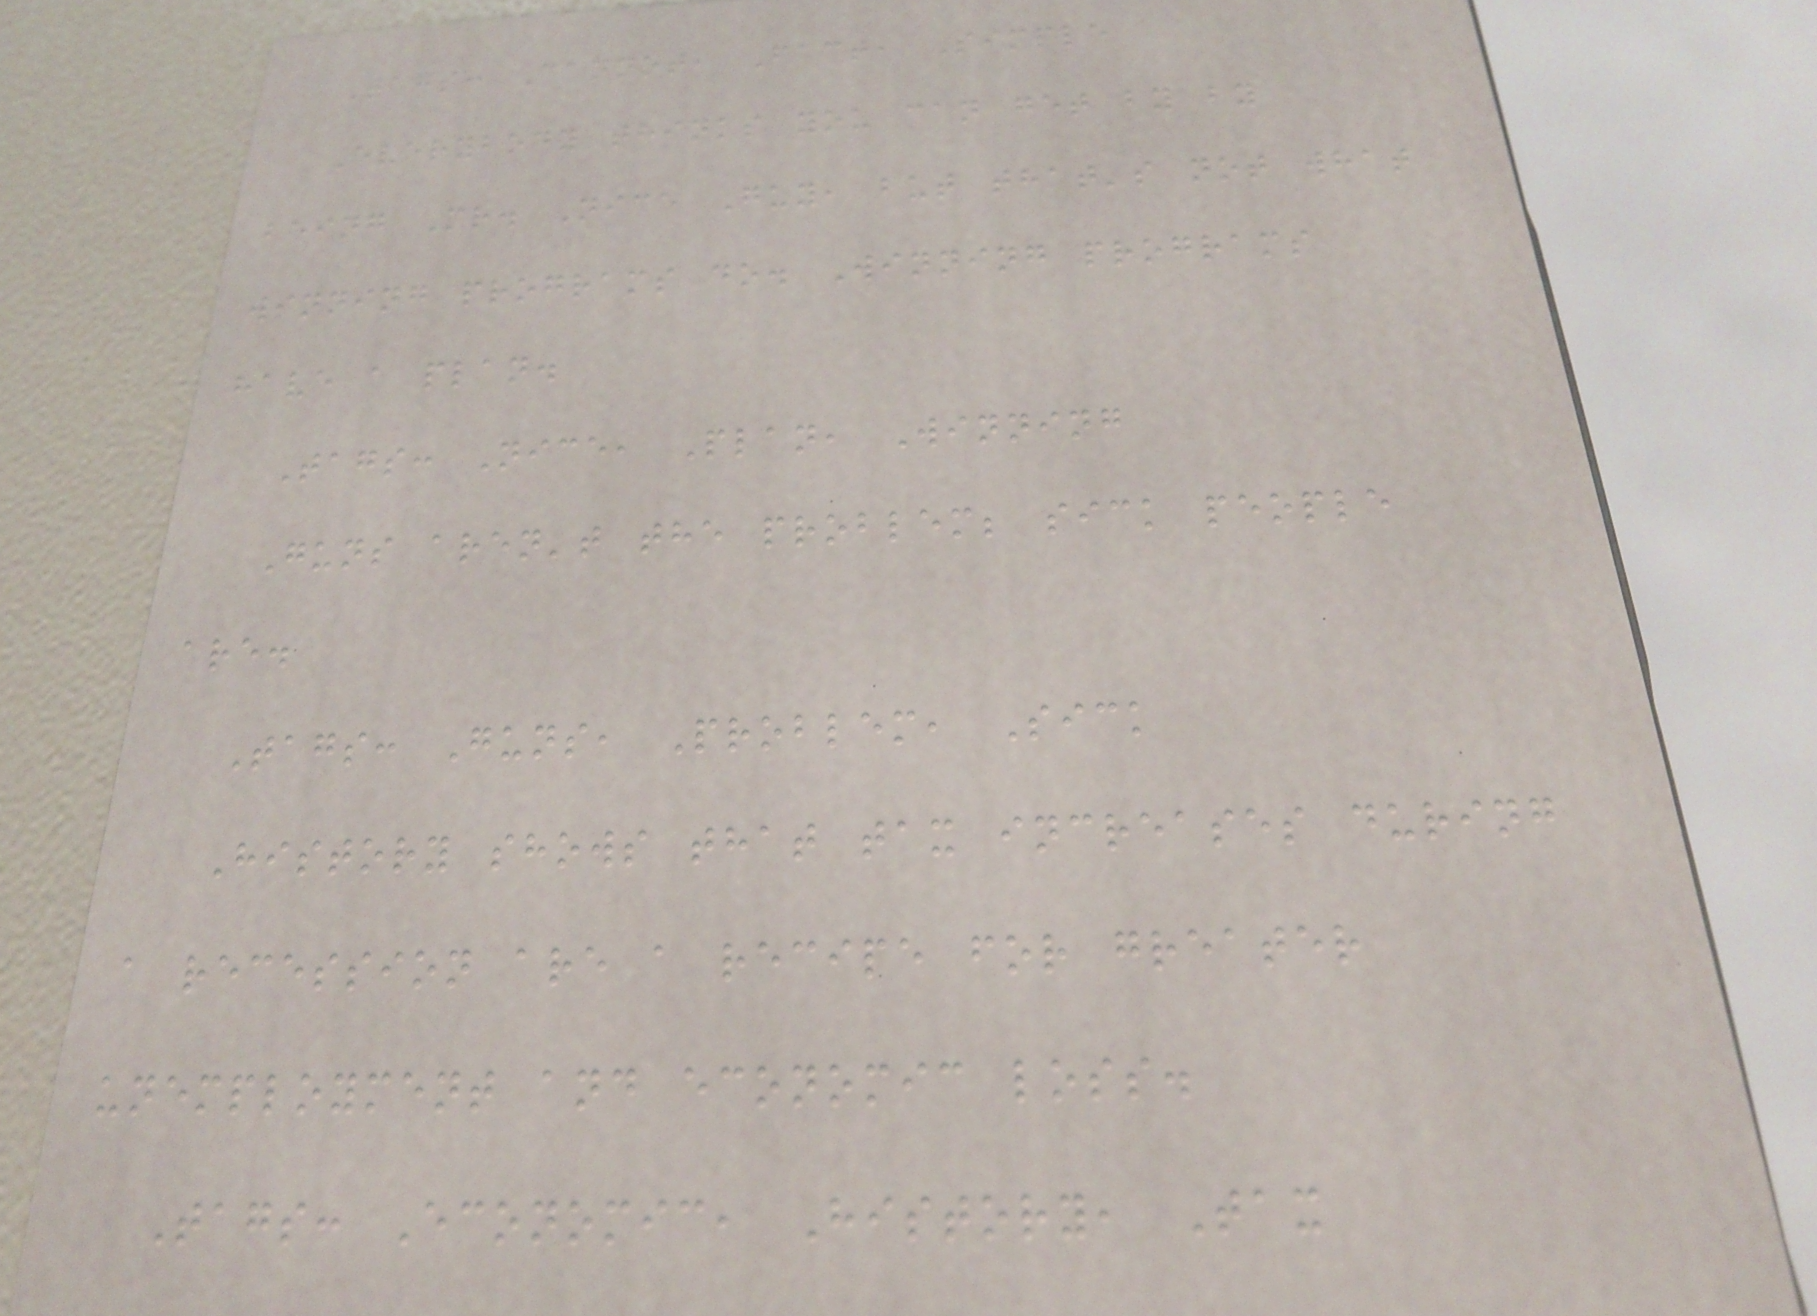Tags: Cannot, Fact, Simple
Everybody thinks you can get by by
being Mr. Nice Guy, but that's not what
winning programs do. Winning programs
have a plan.
Tags: Nice, Plan, Winning
Guns aren't the problem; sick people
are.
Tags: Guns, Problem, Sick
History shows that tax increases during
a recession are a recipe for greater
unemployment and economic loss.
Tags: Economic, History, Tax
